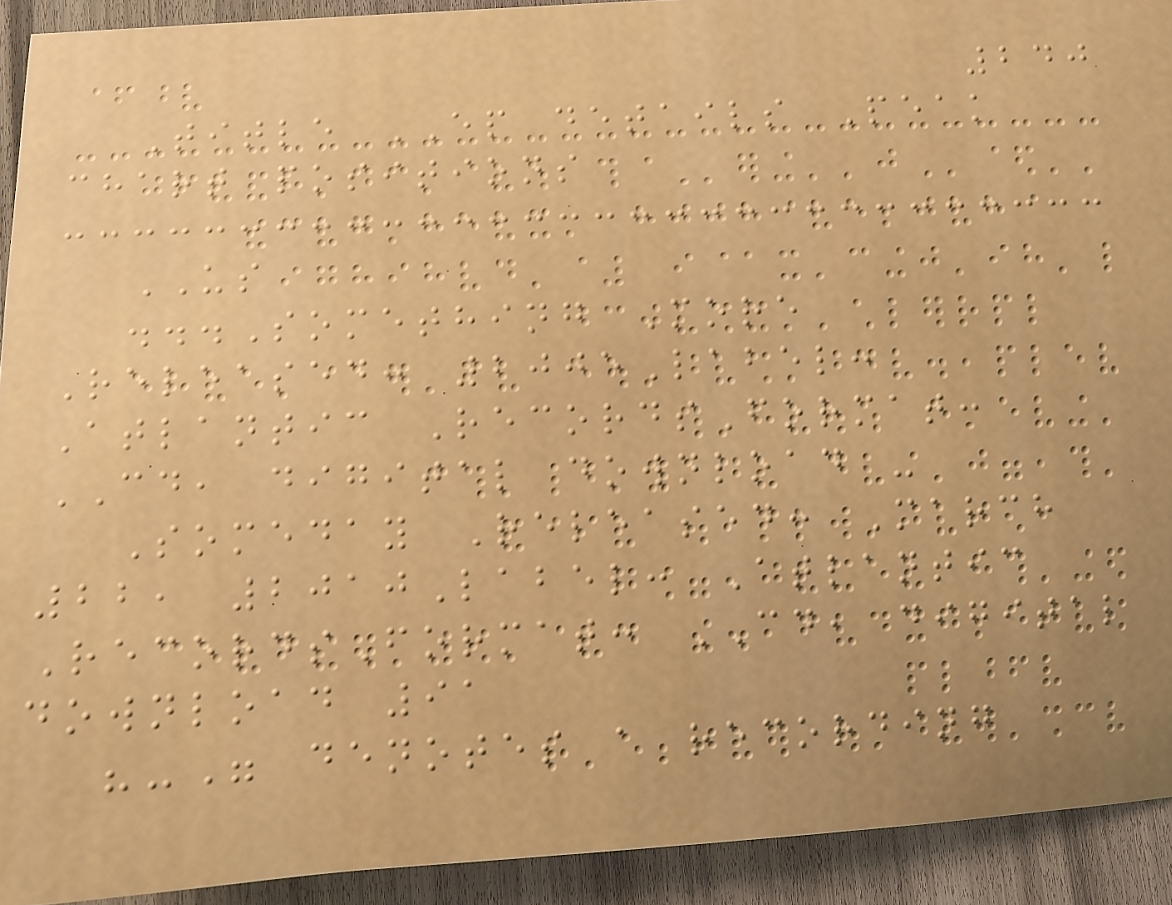240
Title EP details Peak
chart positions
US
...Something More
Released: 2005Label:
Atlantic RecordsFormat:
CD, digital download -
Someday Released: March
22, 2010Label: Atlantic
RecordsFormat: CD, digital
download 91
"-" denotes a recording
